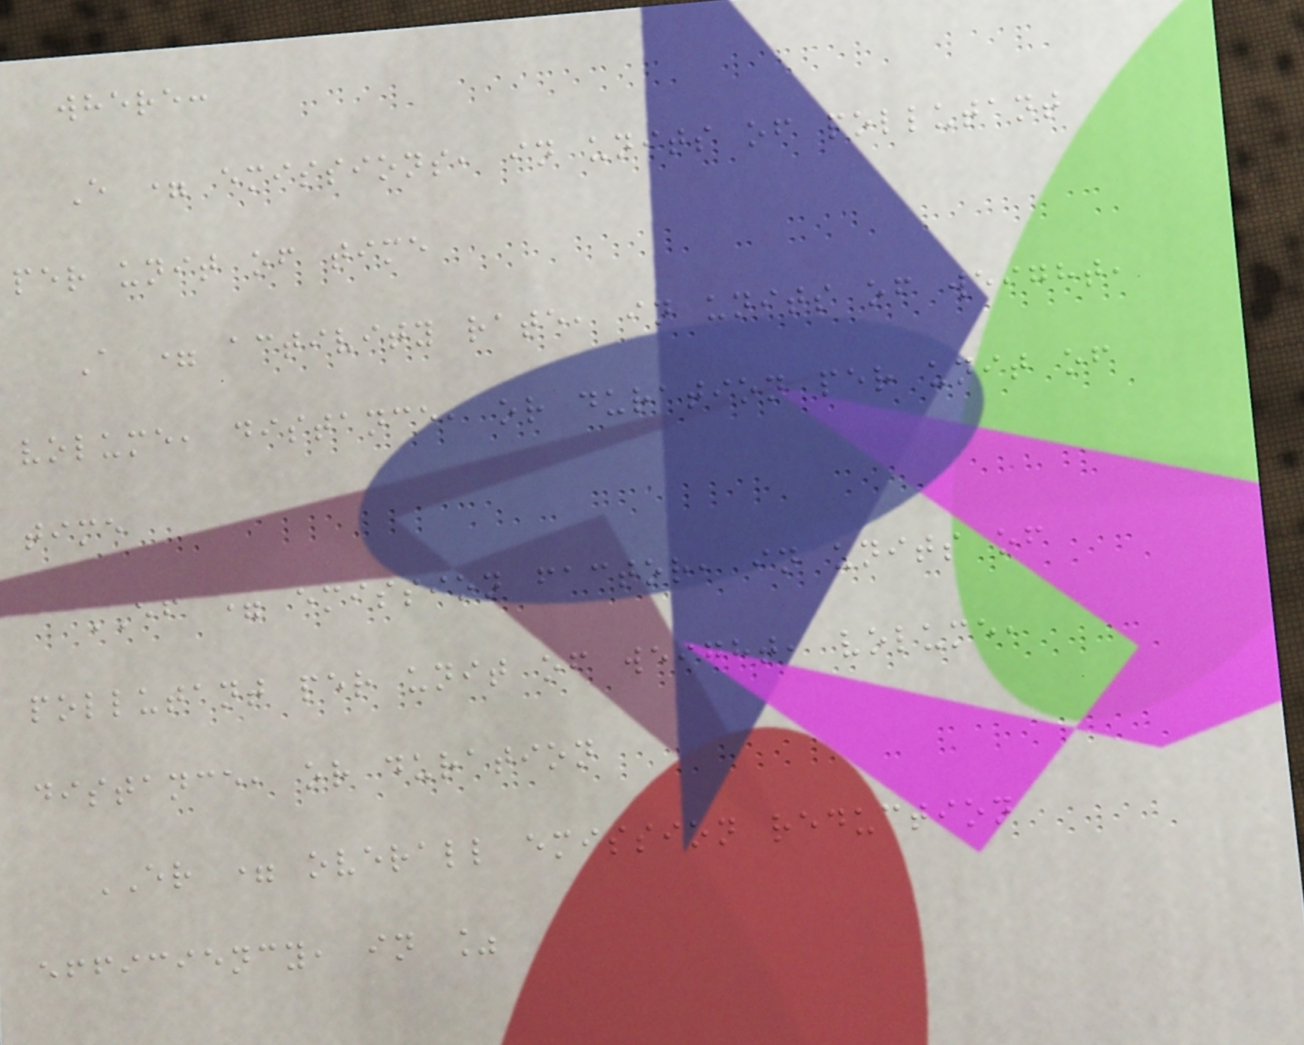where:
E = emissions, in units of pollutant
per unit of time
A = activity rate, in units of weight,
volume, distance, or duration per unit of
time
EF = emission factor, in units of
pollutant per unit of weight, volume,
distance, or duration
ER = overall emission reduction
efficiency, in %
